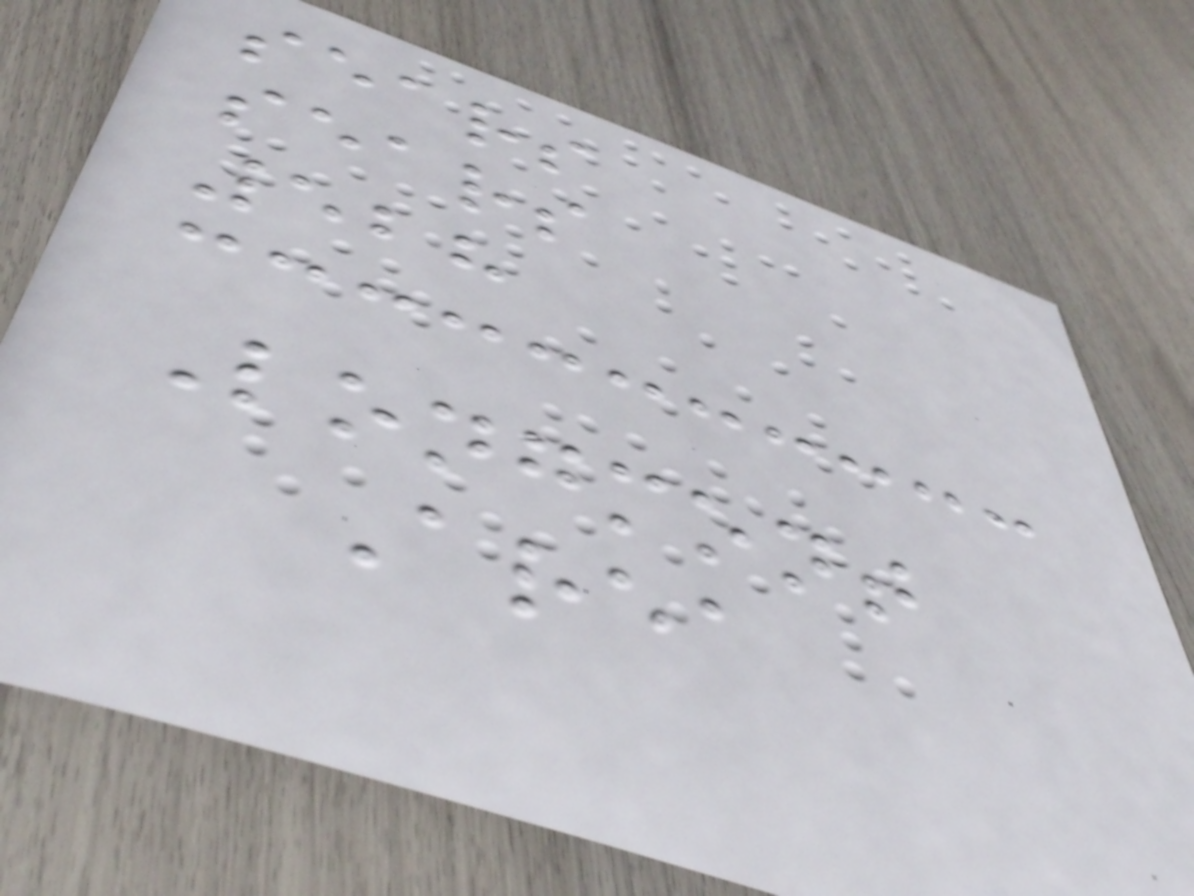sears
sears
528
Longmont
Area
